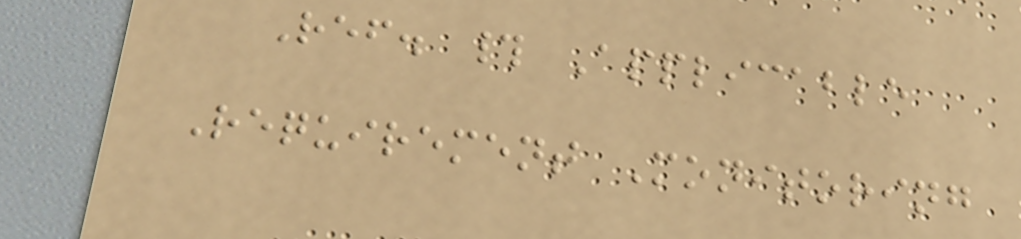Ref. # Applicable
Requirement Monitoring
